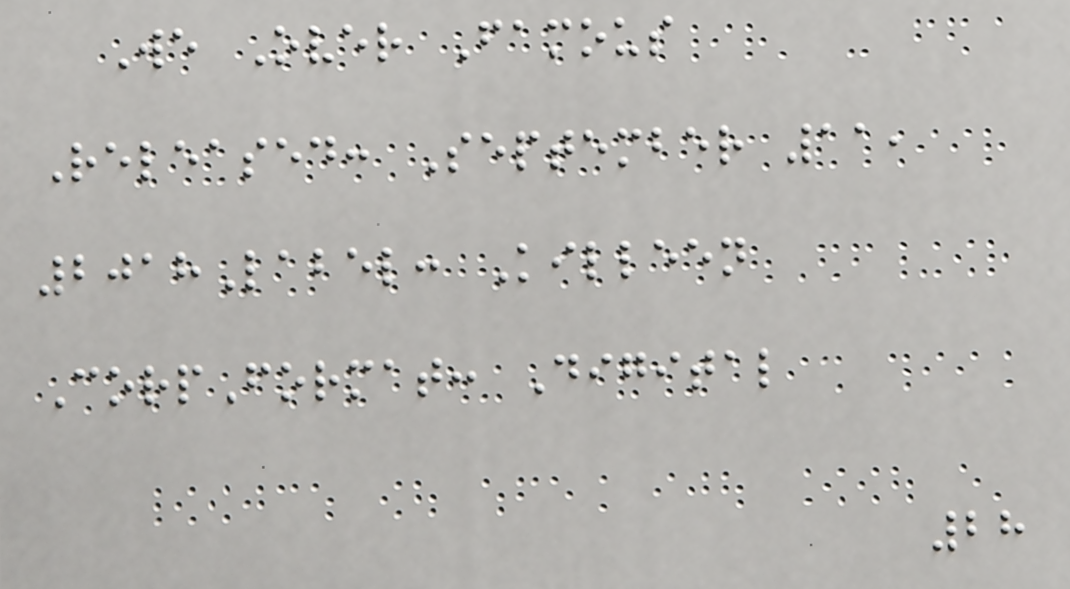We Over Famous
Released: September 11,
2018Label: Killeen
CorpFormat: Digital
28
